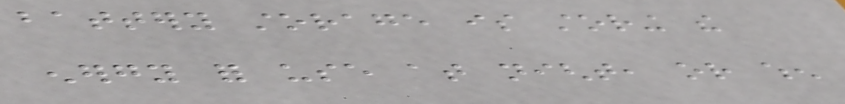battery storage is storing the
energy for use at night, or when
